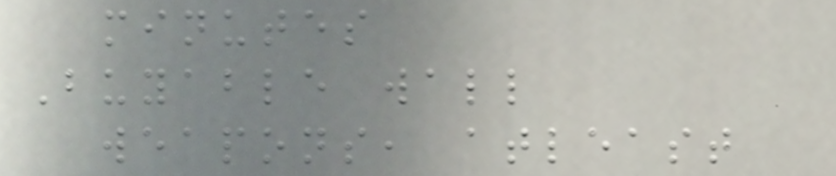minutes
Buyable wall
weapons, atleast
